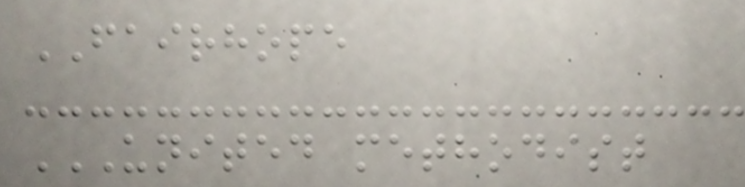FAIRHOPE
UNITED METHODIST
